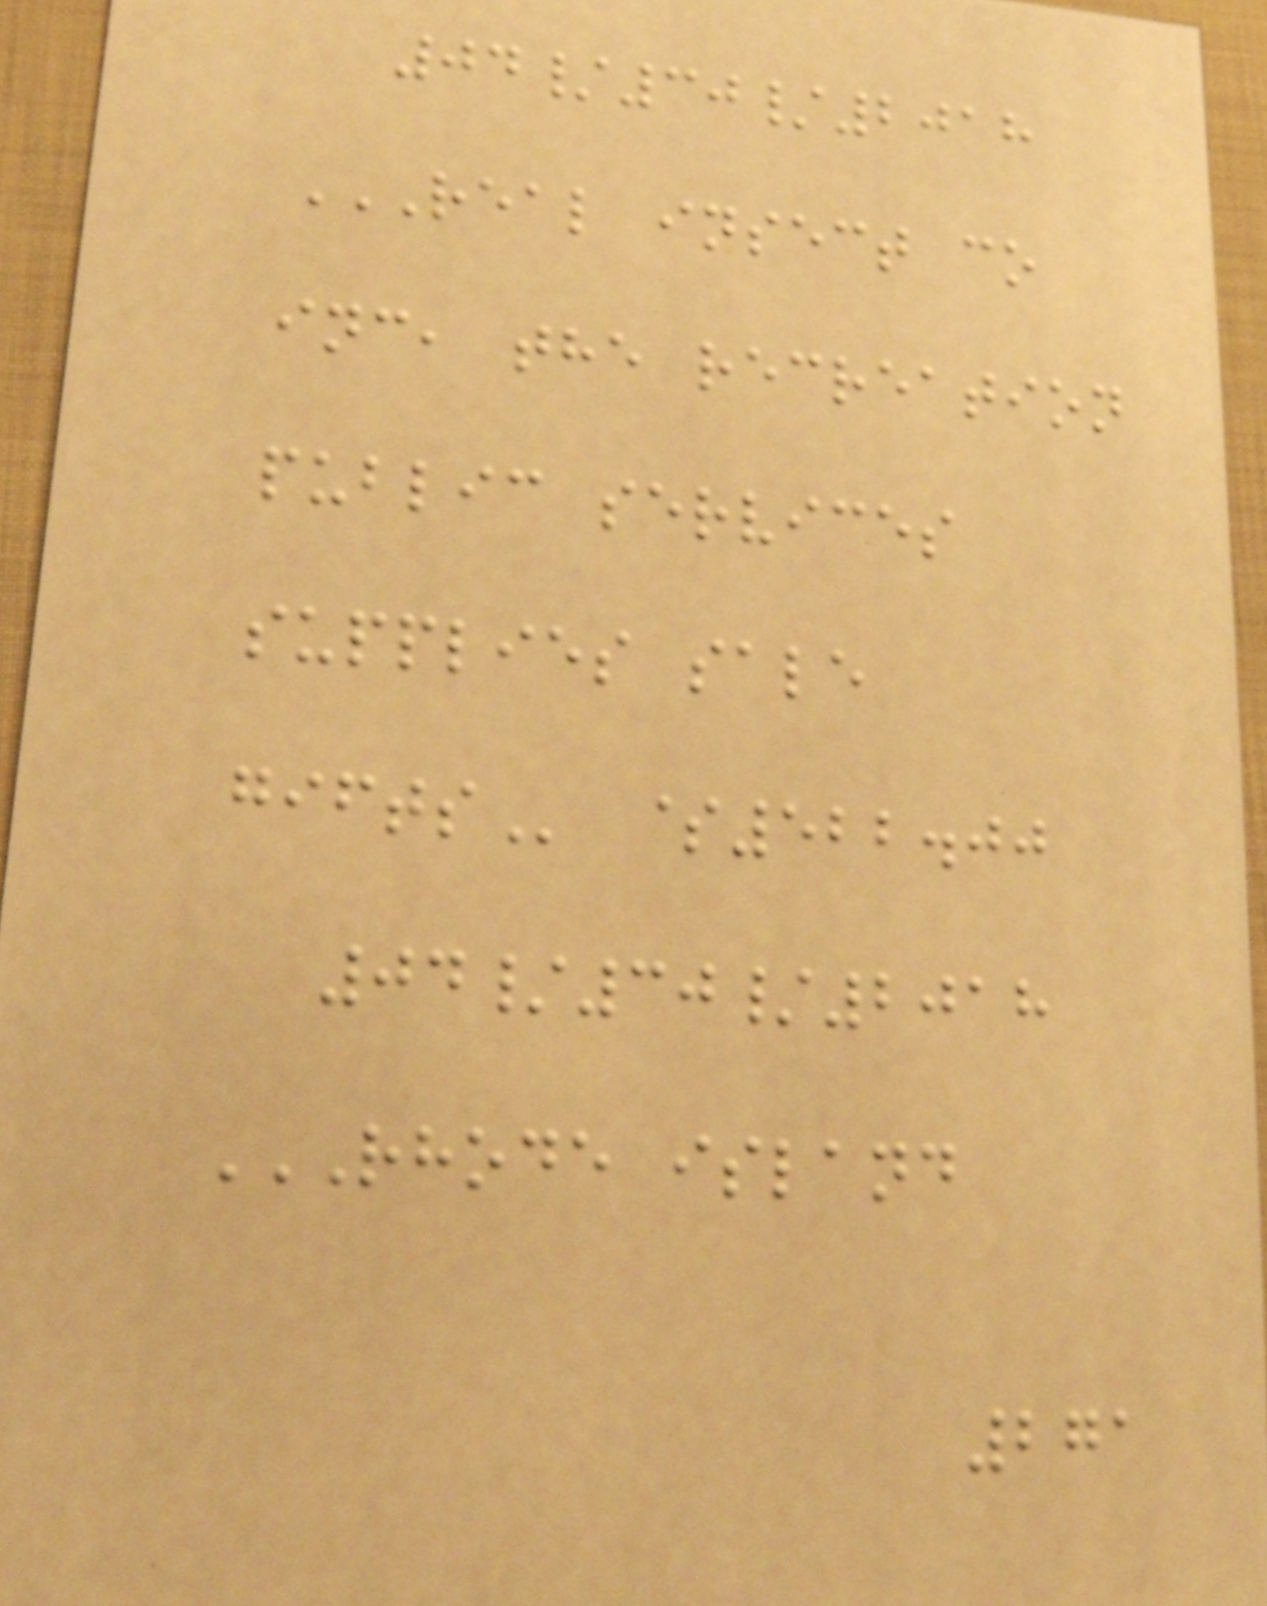04/30/2018
REAL INSECT CO
INC, THE RECREATION
PUBLIC SERVICES
SUPPLIES SALE
GIFTS $522.00
04/30/2018
RHODE ISLAND
271
